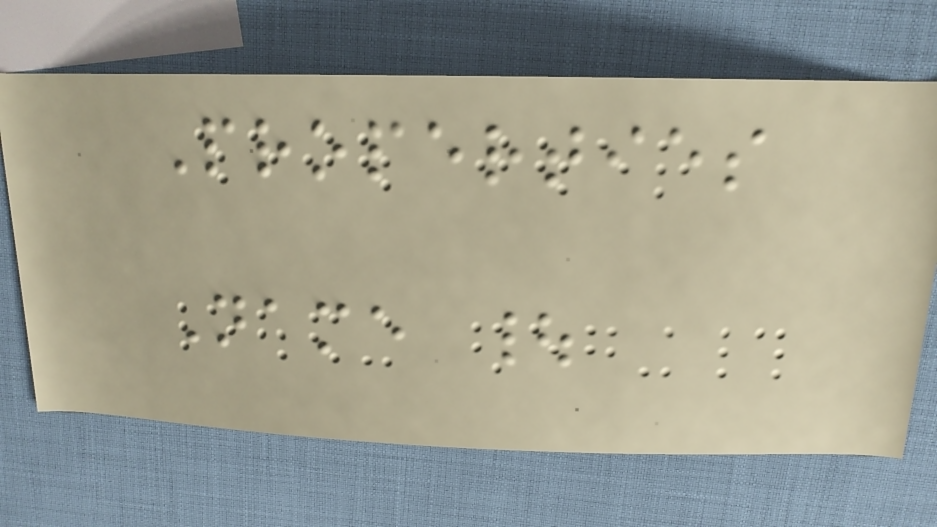Properties
Name |
